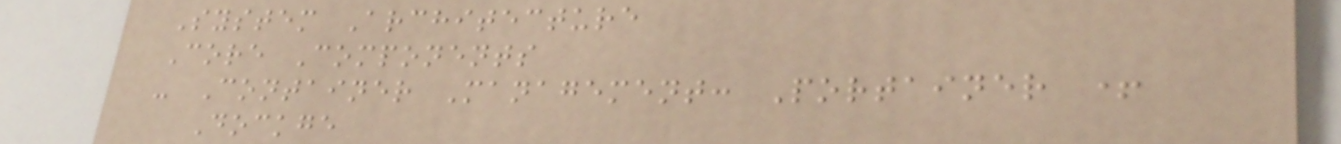System Architecture
Core Components
- Container Management: Portainer +
Dockge
